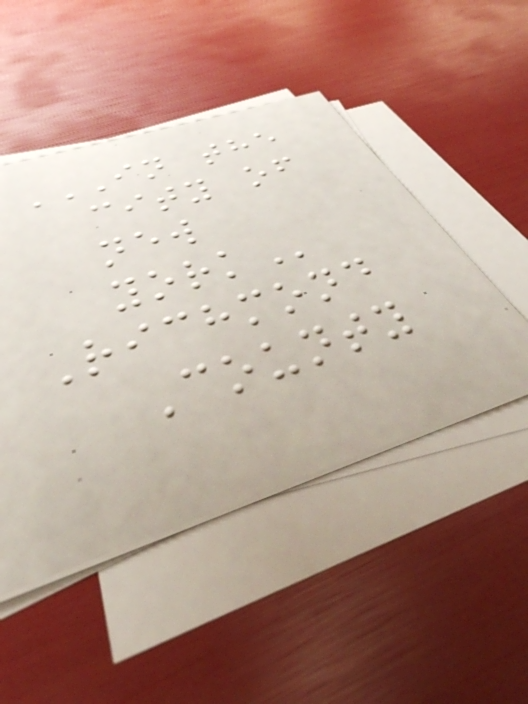IN THE
CITY OF
NEW
YORK
Richmond
County
